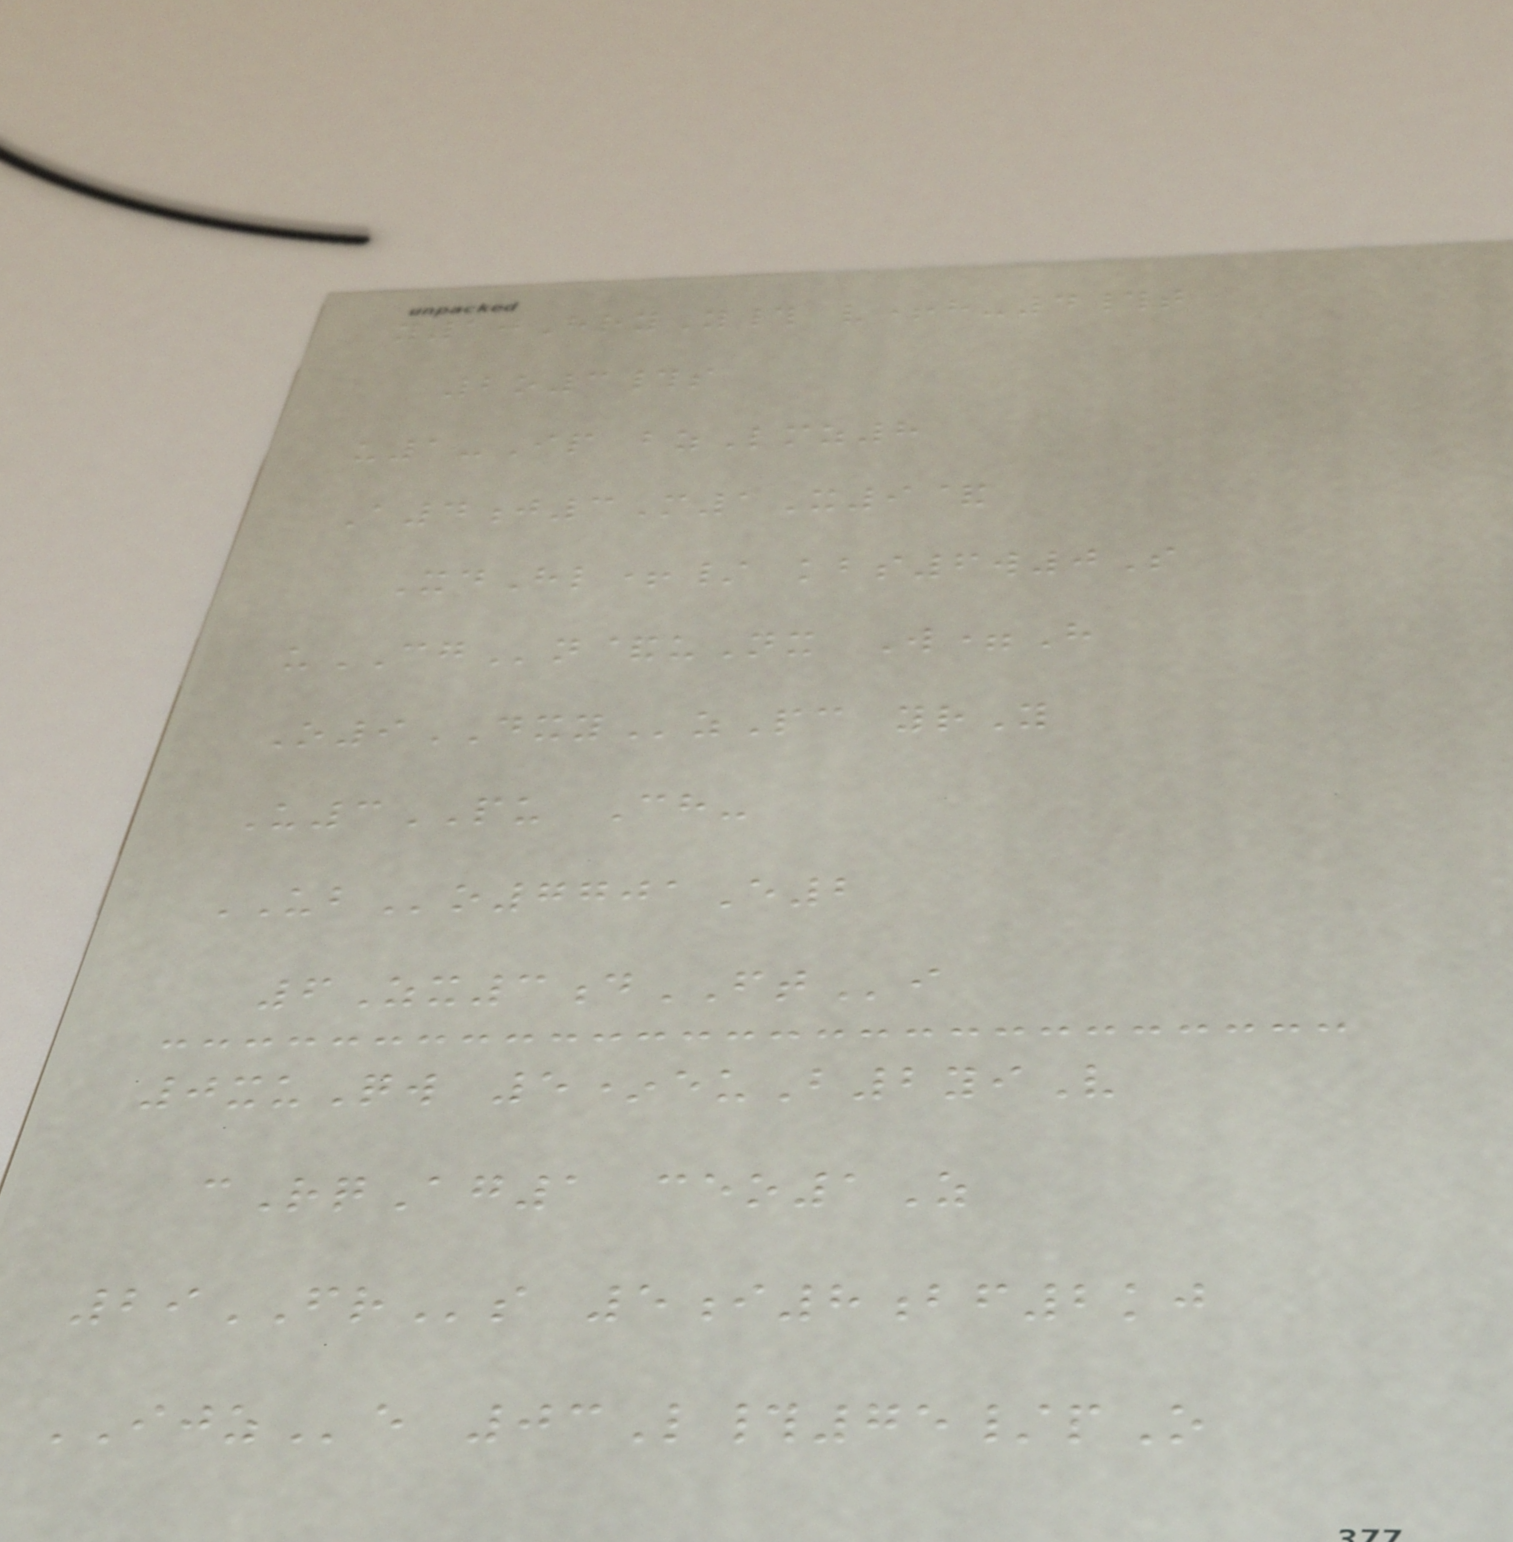y10HryY# v+h-4#t
2o3#s
u1-Ip bzLmz8
A4j3M1X9&
XdHl+/ kbs6w0S
uCGn&uNx W=H
O9DXYzPc yrY
U3PU Ch-
UBo7701E2
6Zx3dFTi
0xuQw 5*euB2yiV
cRqAg1 ceo1Z
29FRs 5i8bf2kj
IJZe 03L#75/pO
